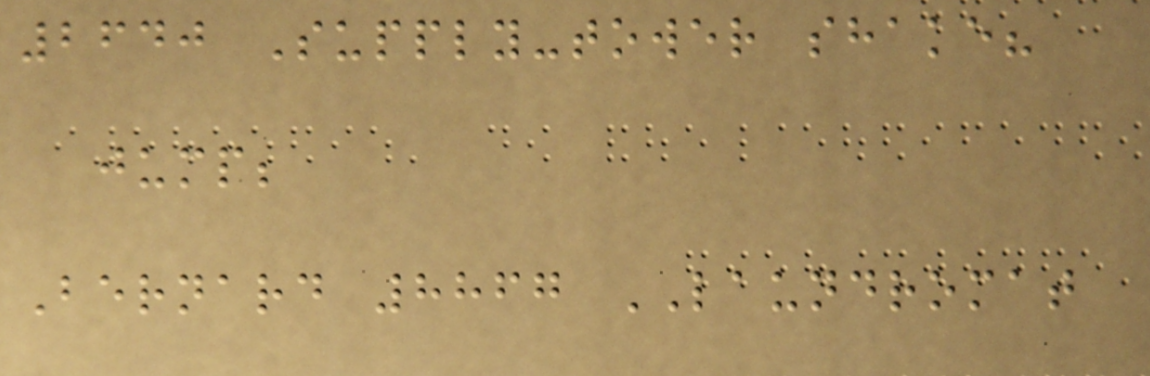2640 Supply-tower shake?
jump;
Bernard 8867 LAUNDROMAT
